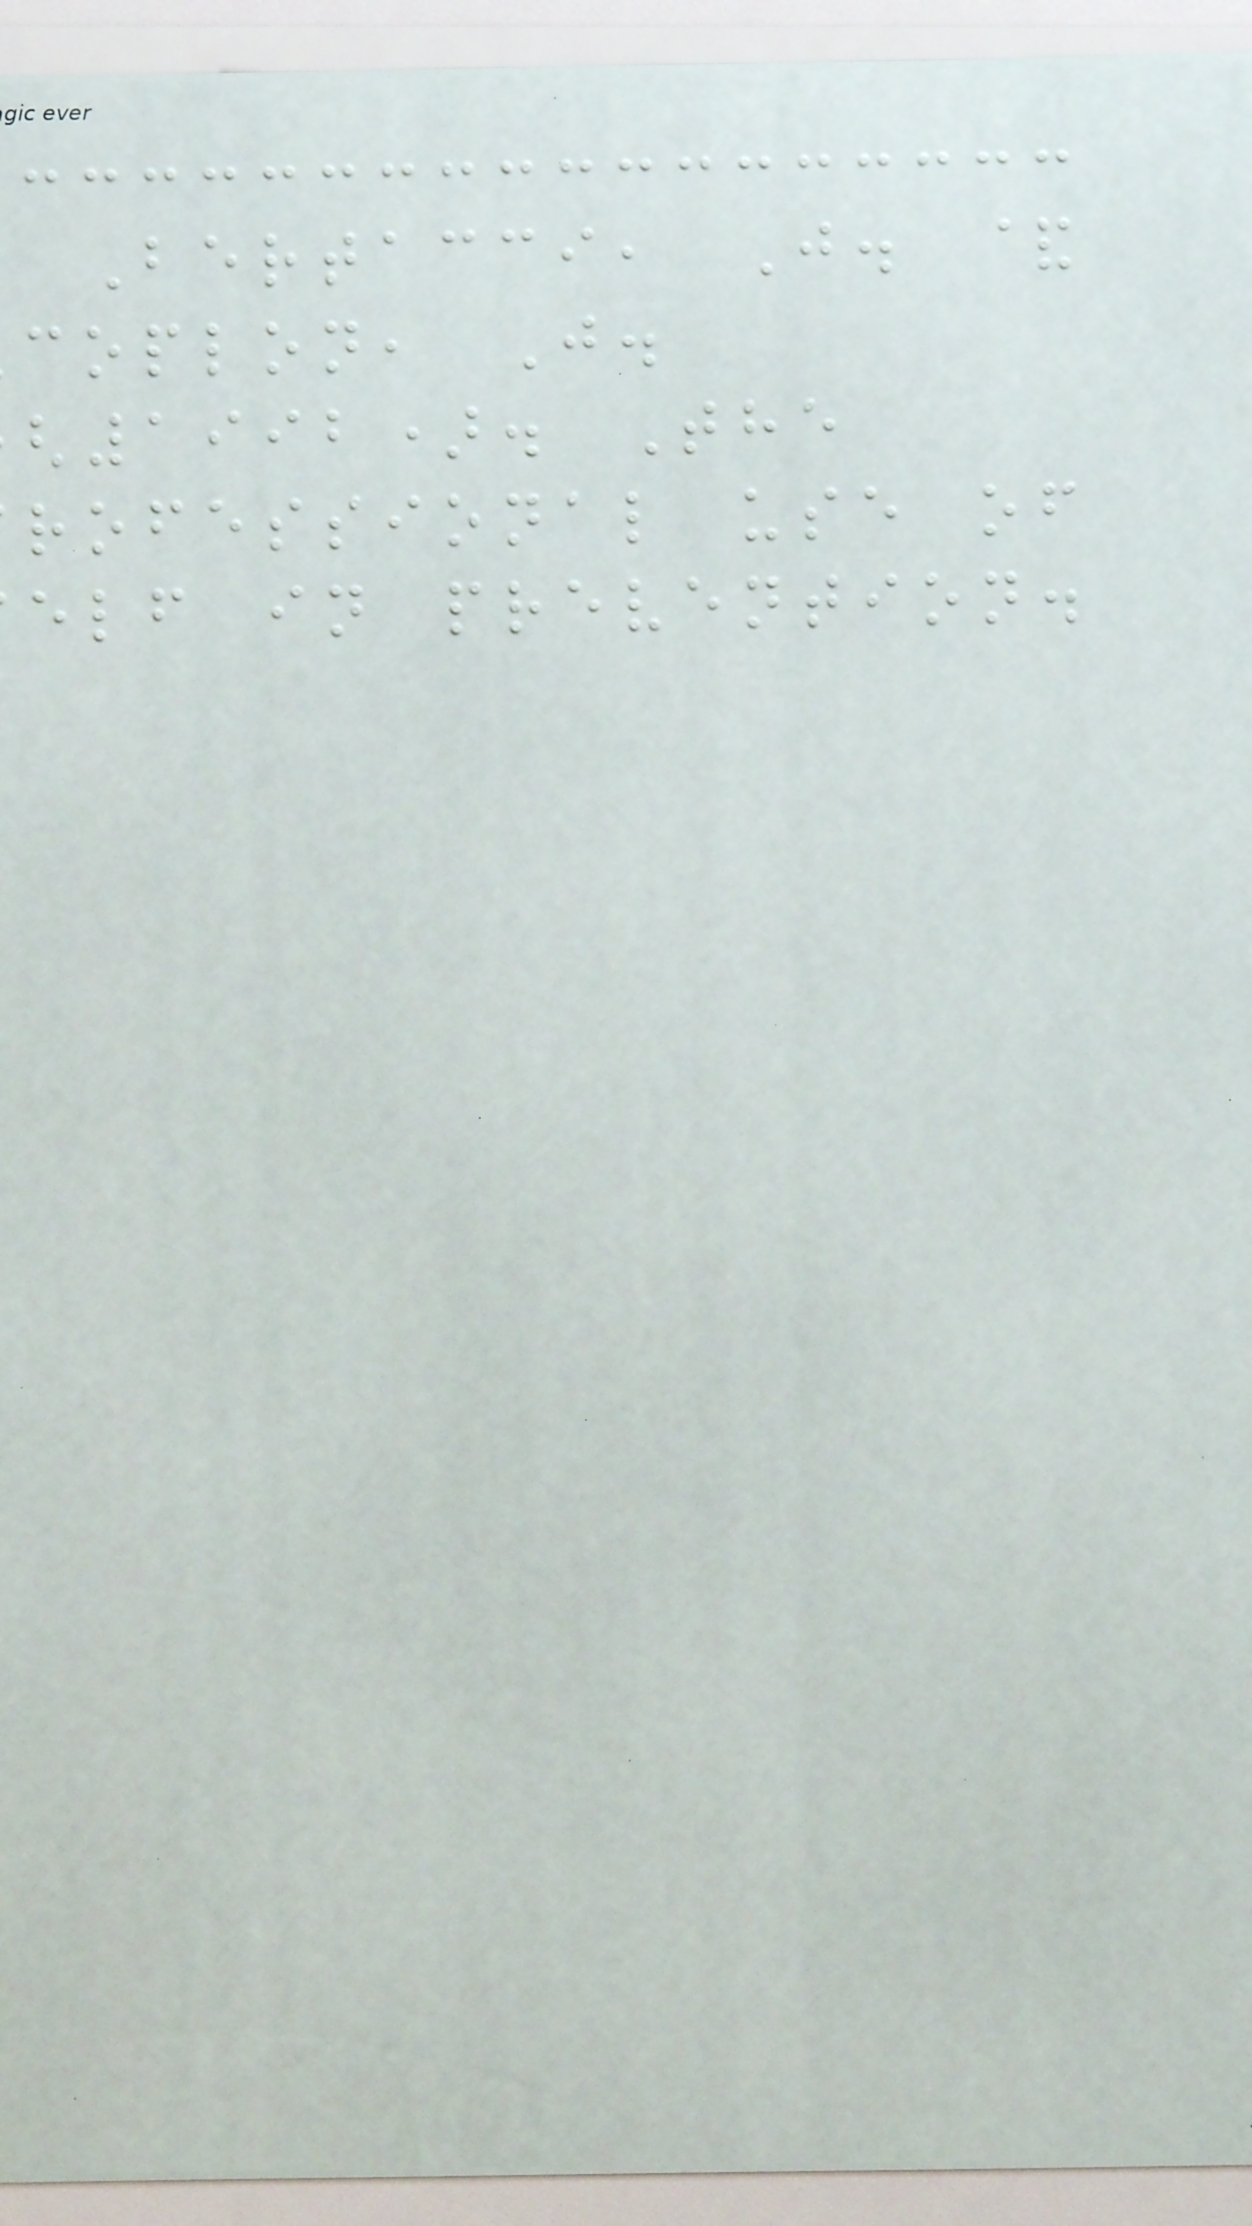Bertacci, J. &
coplon, J.
1992). The
rofessional use of
elf in prevention.
